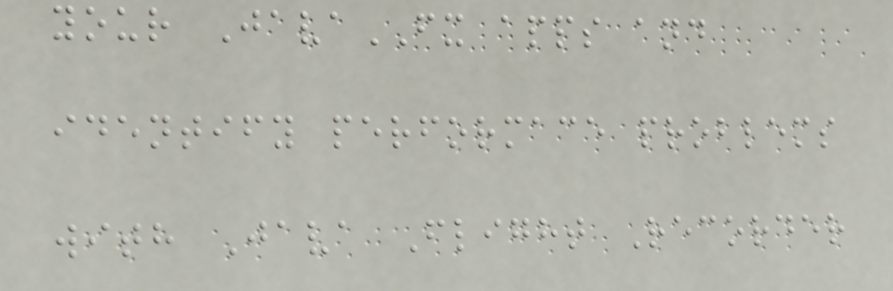your JavaFX apps and
identify performace problems
with Java Flight Recorder
